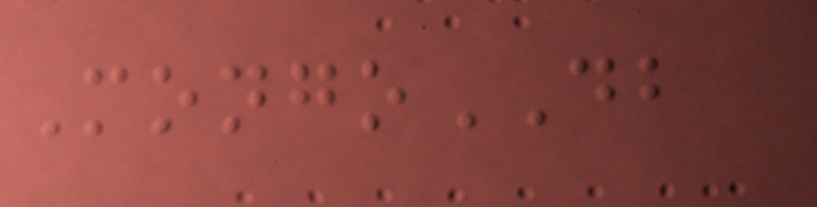MongoDB
